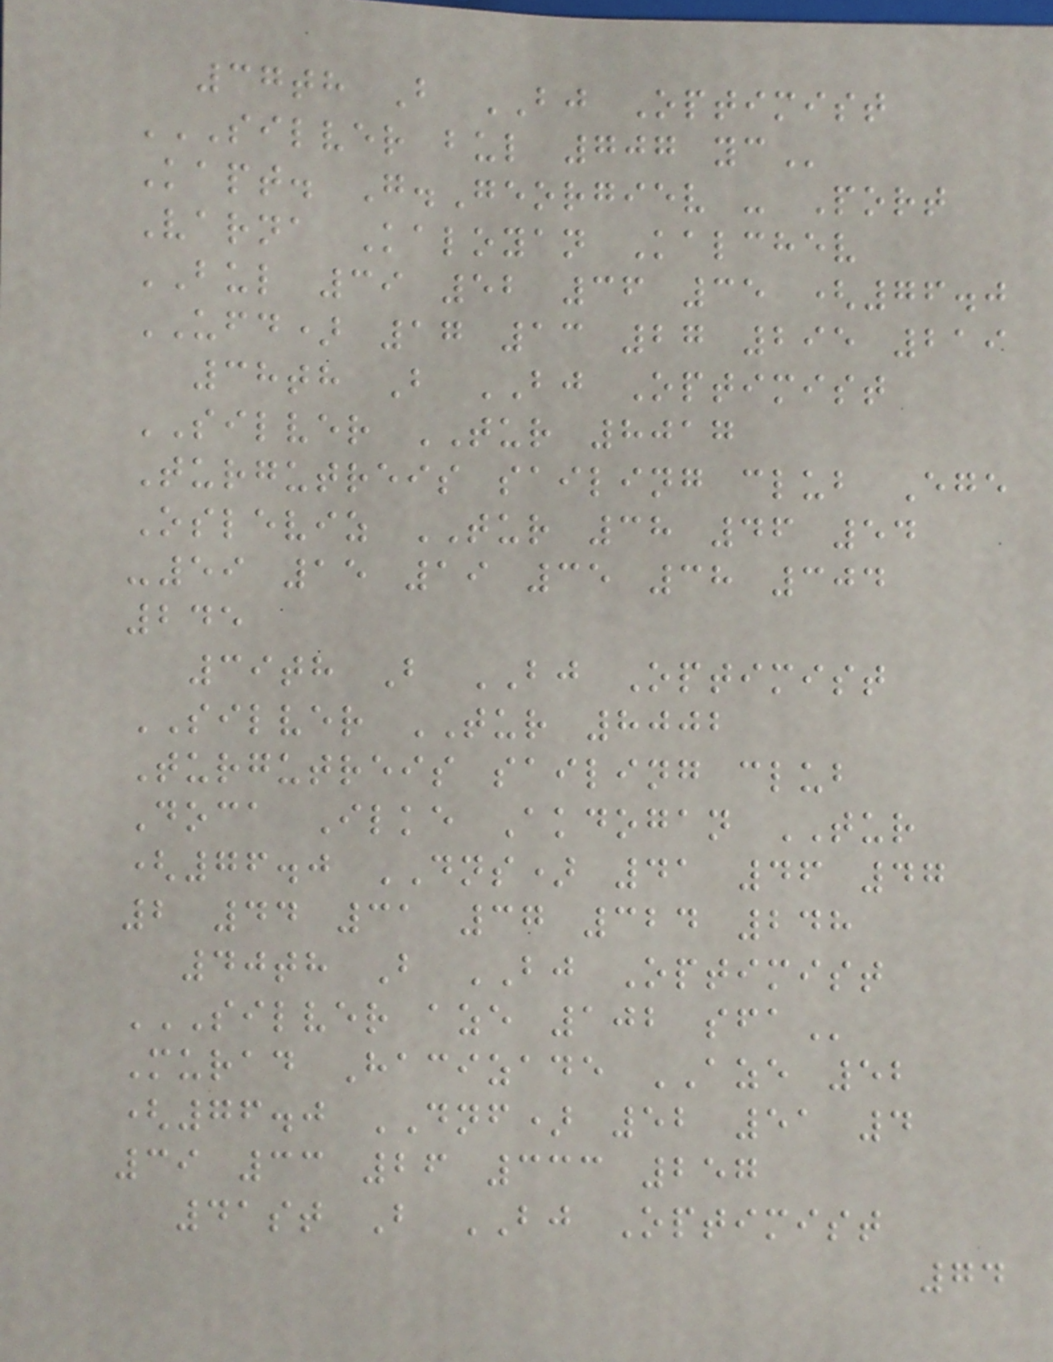37th B BJ Optimist
SILVER BUL 707 YC
Kapt. G.Georgiev - Port
Varna Kaloyan Kalchev
BUL 39 52 36 35 (76.0
UFD) 17 13 27 295 219
38th B BJ Optimist
SILVER TUR 8017
Turgutreis sailing club Ege
Osleviz TUR 38 46 54
-59 15 19 35 38 304
245
39th B BJ Optimist
SILVER TUR 8002
Turgutreis sailing club
Doca Ilke Akdogan TUR
(76.0 DNS) 41 46 47
2 44 31 37 324 248
40th B BJ Optimist
SILVER AZE 102 SFA
Murad Hacizade AZE 52
(76.0 DNF) 52 51 4
39 33 26 333 257
41st B BJ Optimist
74
